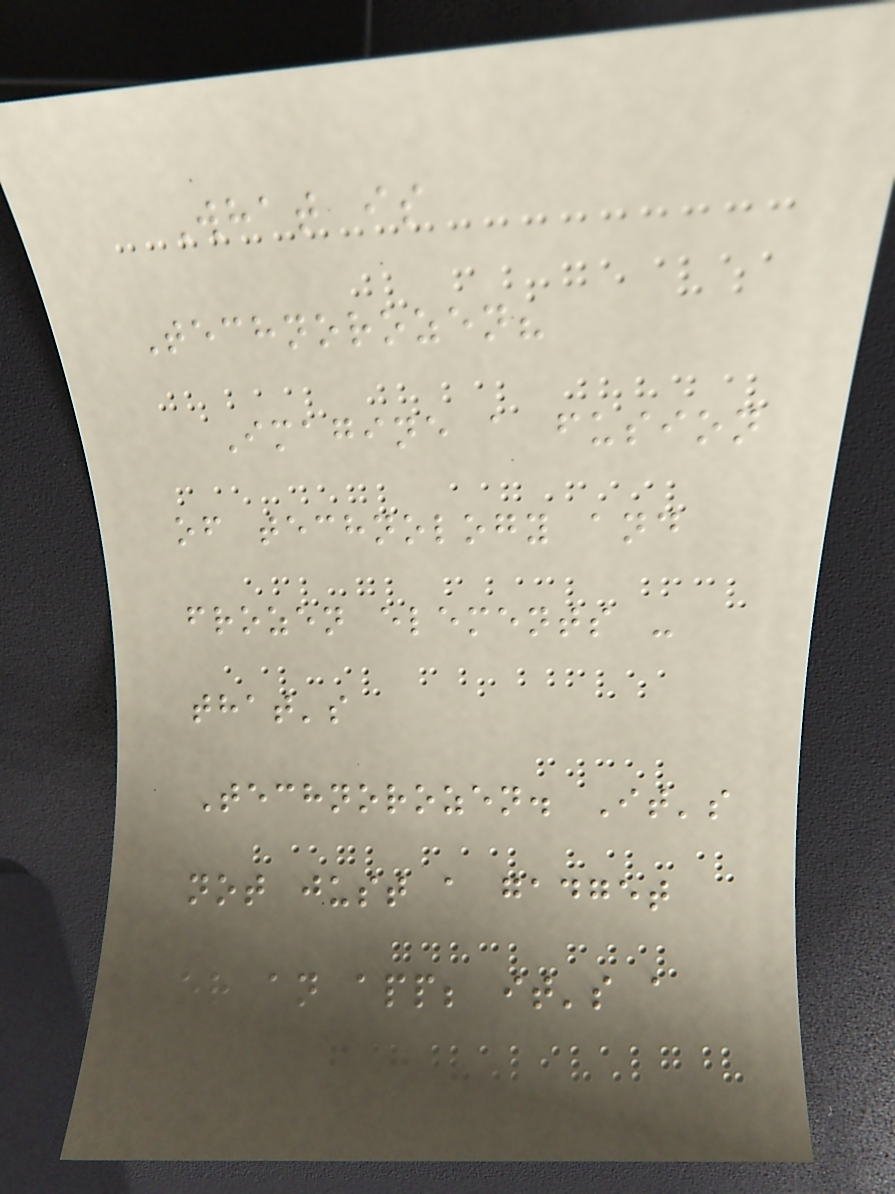What is
Technorozen?
Imagine a fusion
of technology and
frozen elements -
that's
Technorozen. It's
not just a gadget
or an app; it's a
